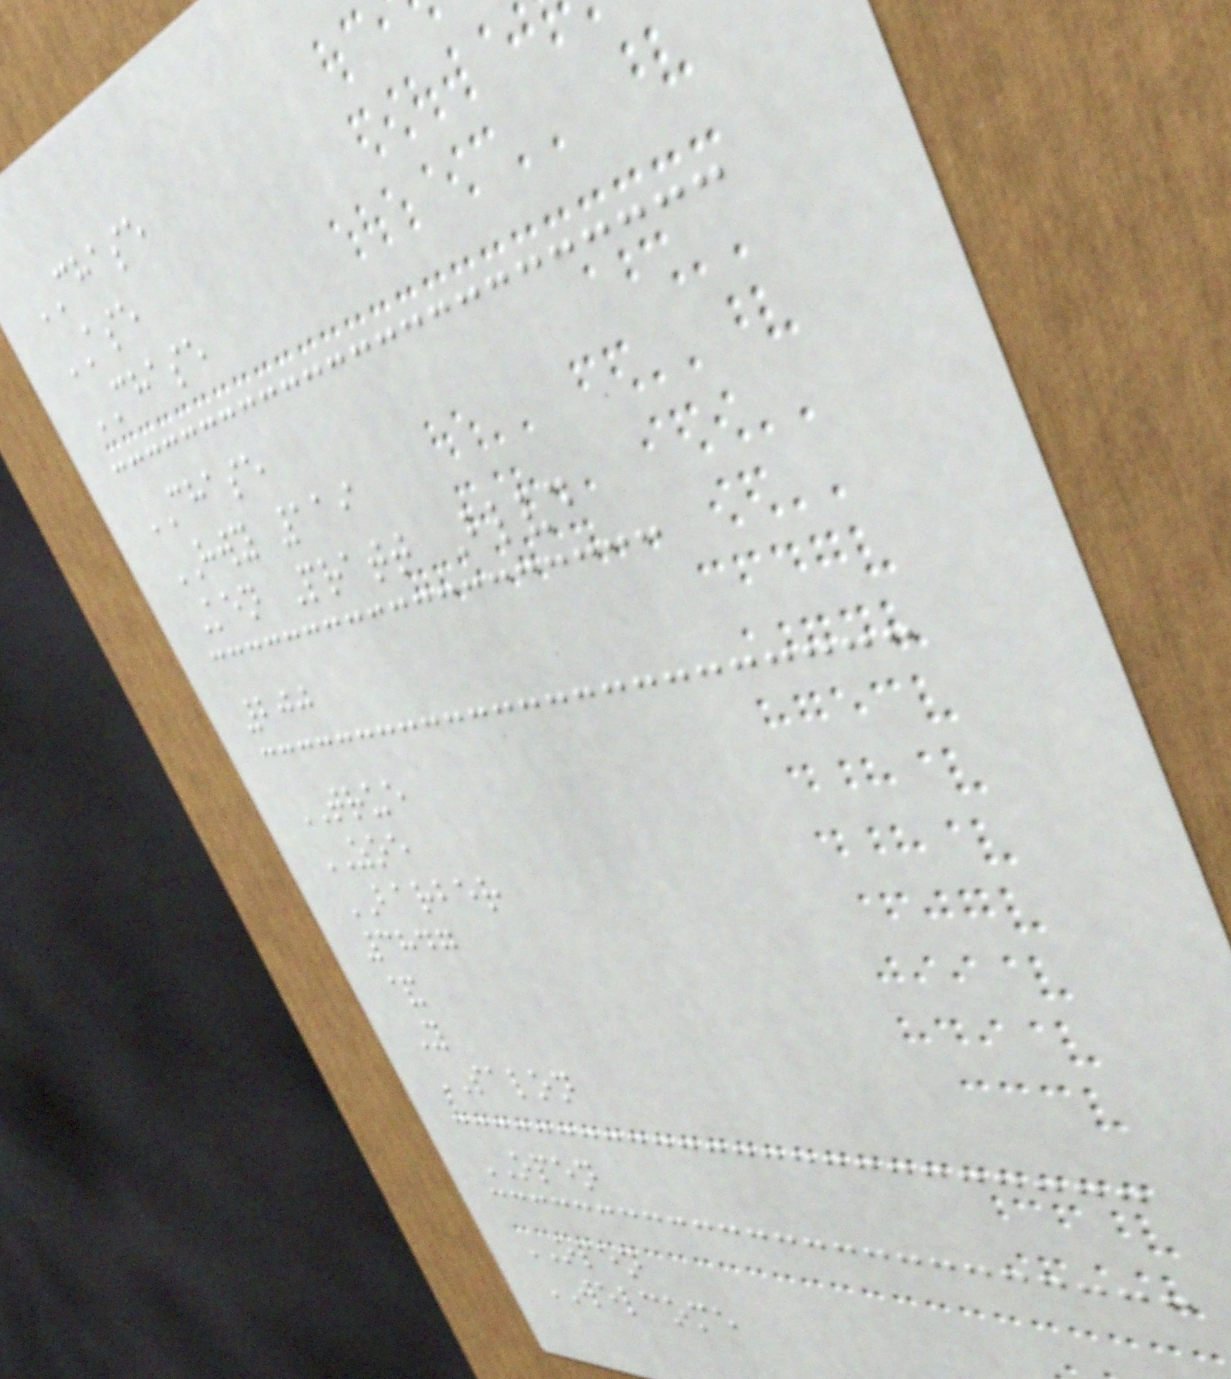CHASE
ASE
CHASE
CHASE
HWY 119
Ken Pratt Blvd
200
TRUE
ZOE
BARBER
3847
&
Y
SALON
OPEN
OPEN
WELCOME
